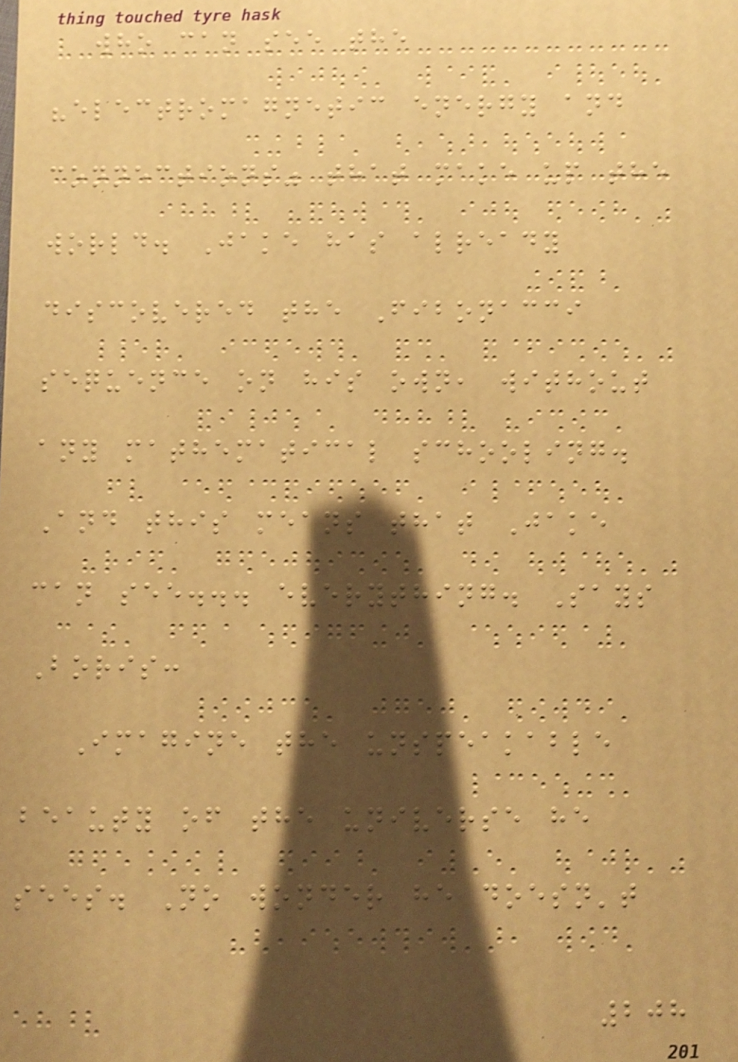who can see the
"electromagnetic energy and
connections" that make up the
world. Jake has already
discovered the Fibonacci
sequence on his own, without
any mathematical schooling.
And this means that Jake
can see... everything. Says
Boris:
Imagine the unspeakable
beauty of the universe he
sees. No wonder he doesn't
208
